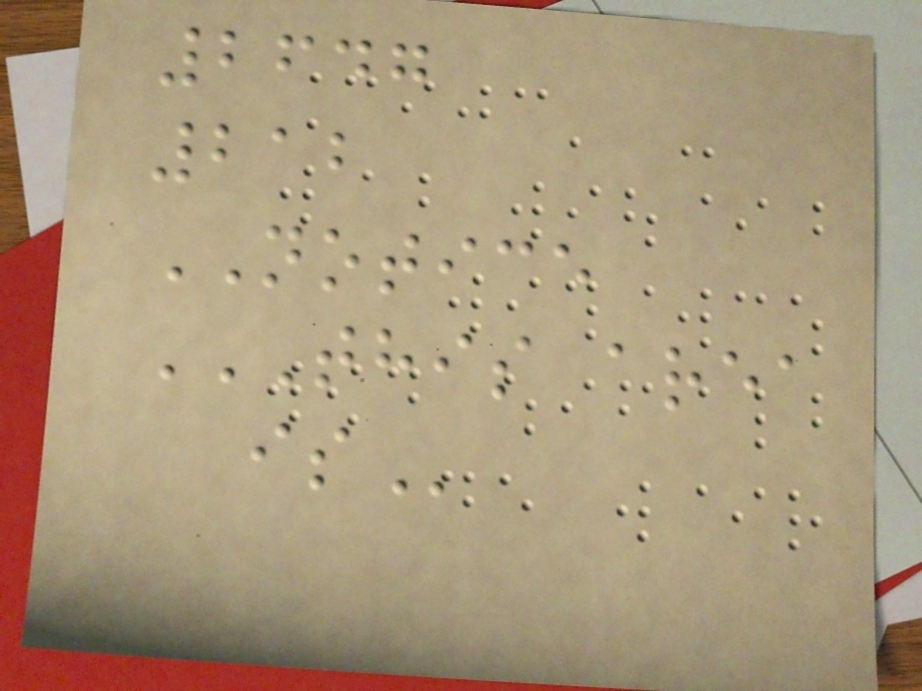2647
212
NOTICE
THIS AREA
IS
